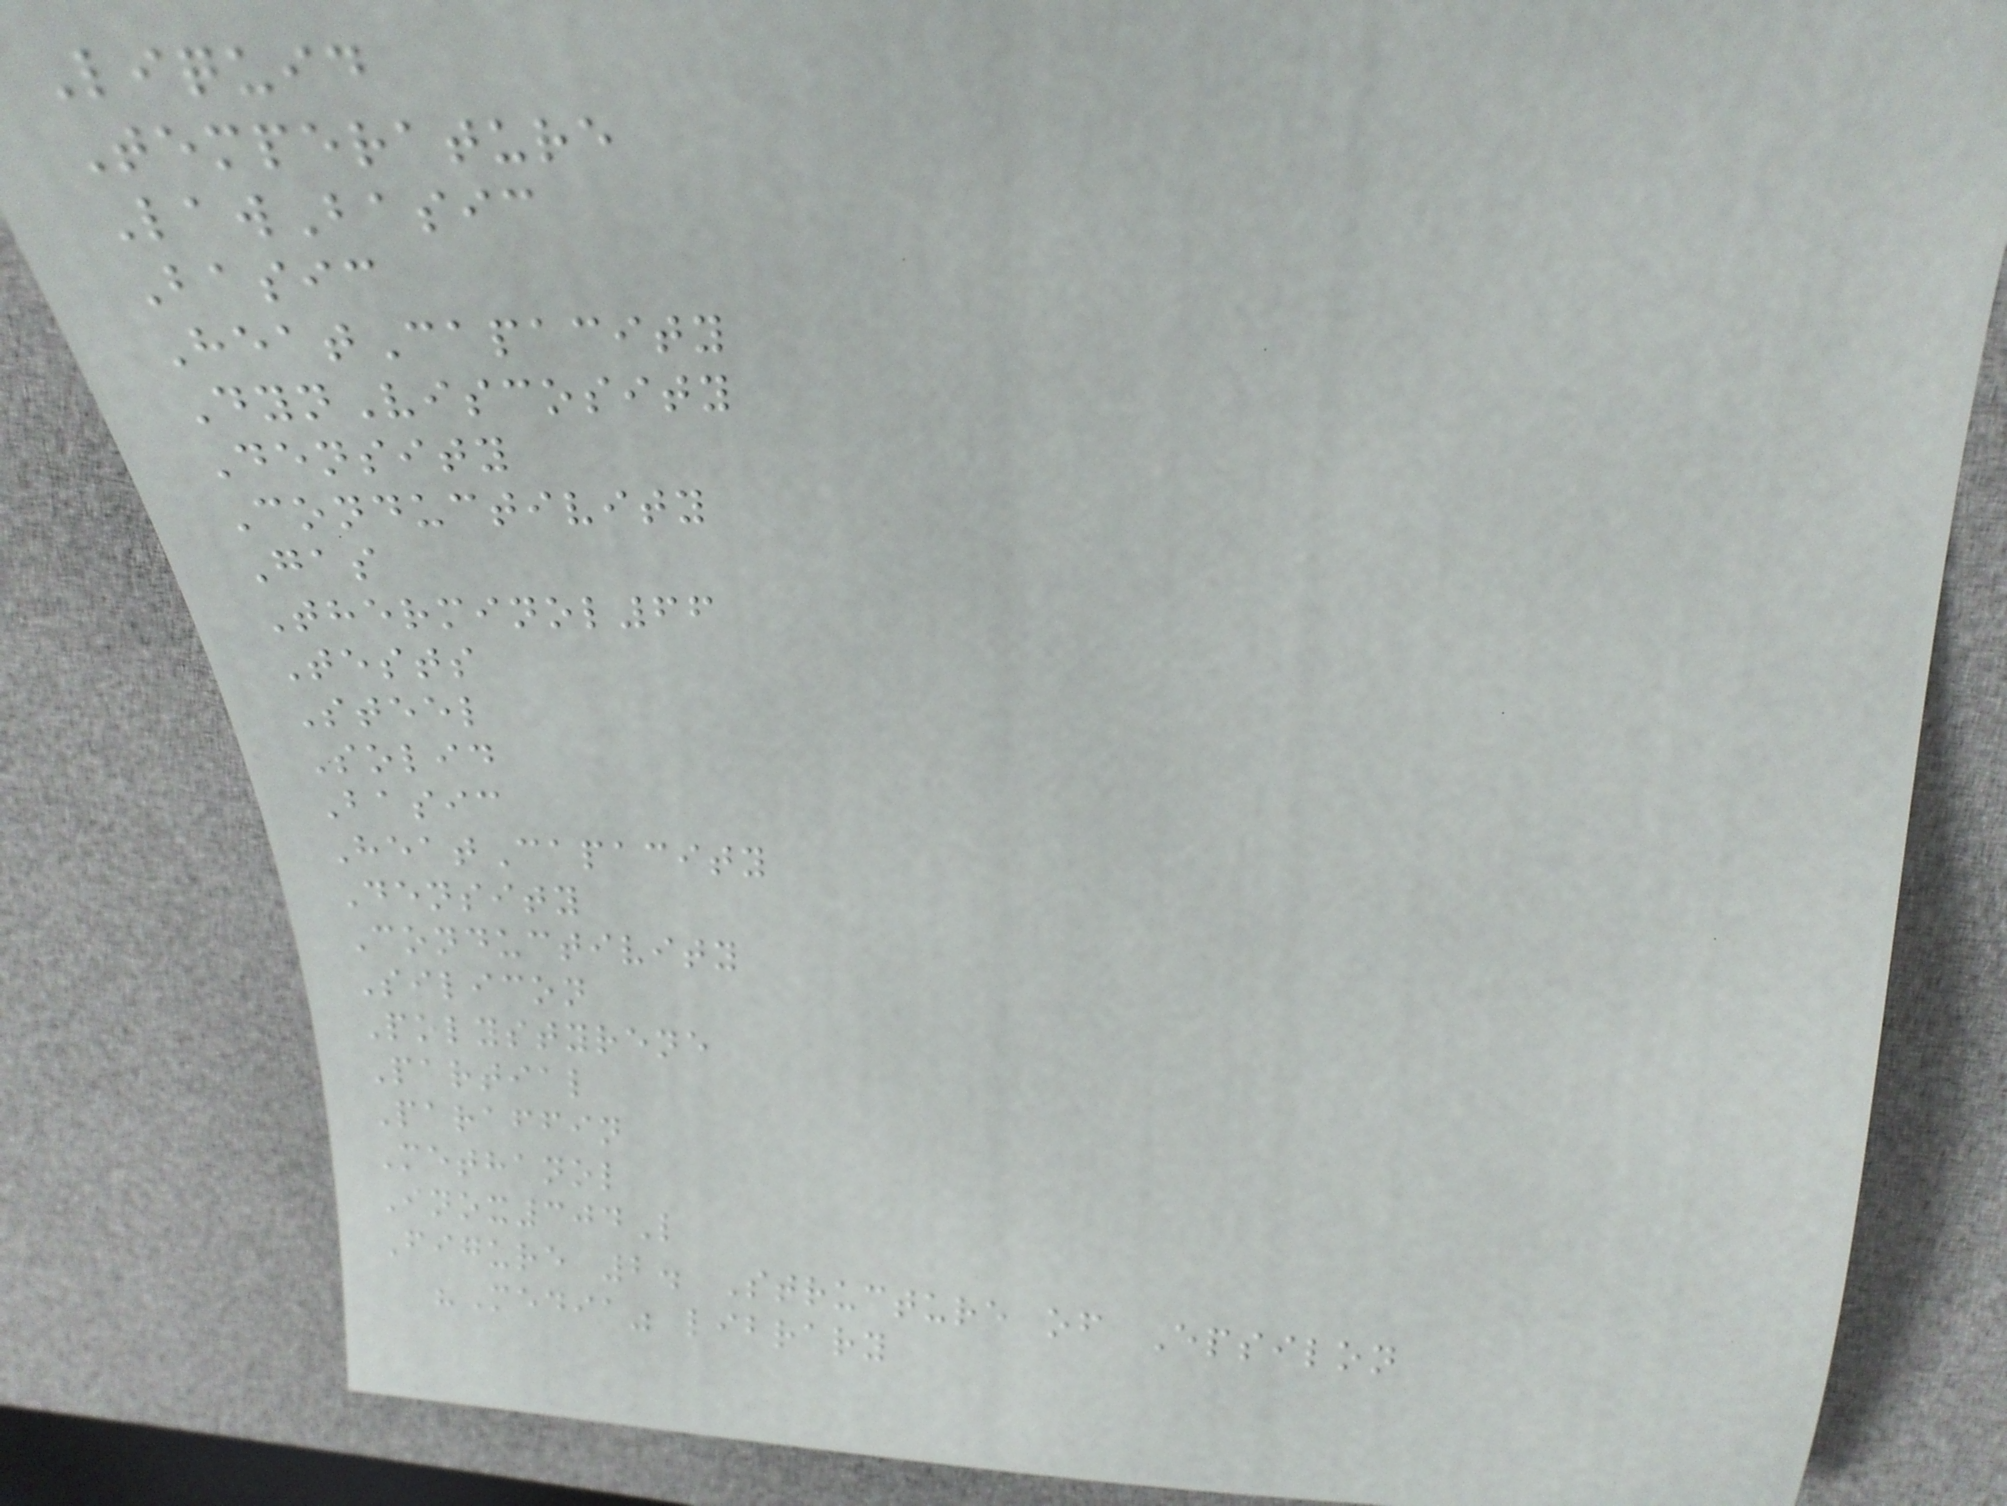Liquid
Temperature
LawBasic
Basic
HeatCapacity
DynViscosity
Density
Conductivity
Gas
Therminol66
Tests
Steel
Solid
Basic
HeatCapacity
Density
Conductivity
Silicon
Polystyrene
Partial
Paraffin
Methanol
Inox304L
Figure 2. Structure of Epsilon
"Media" library
